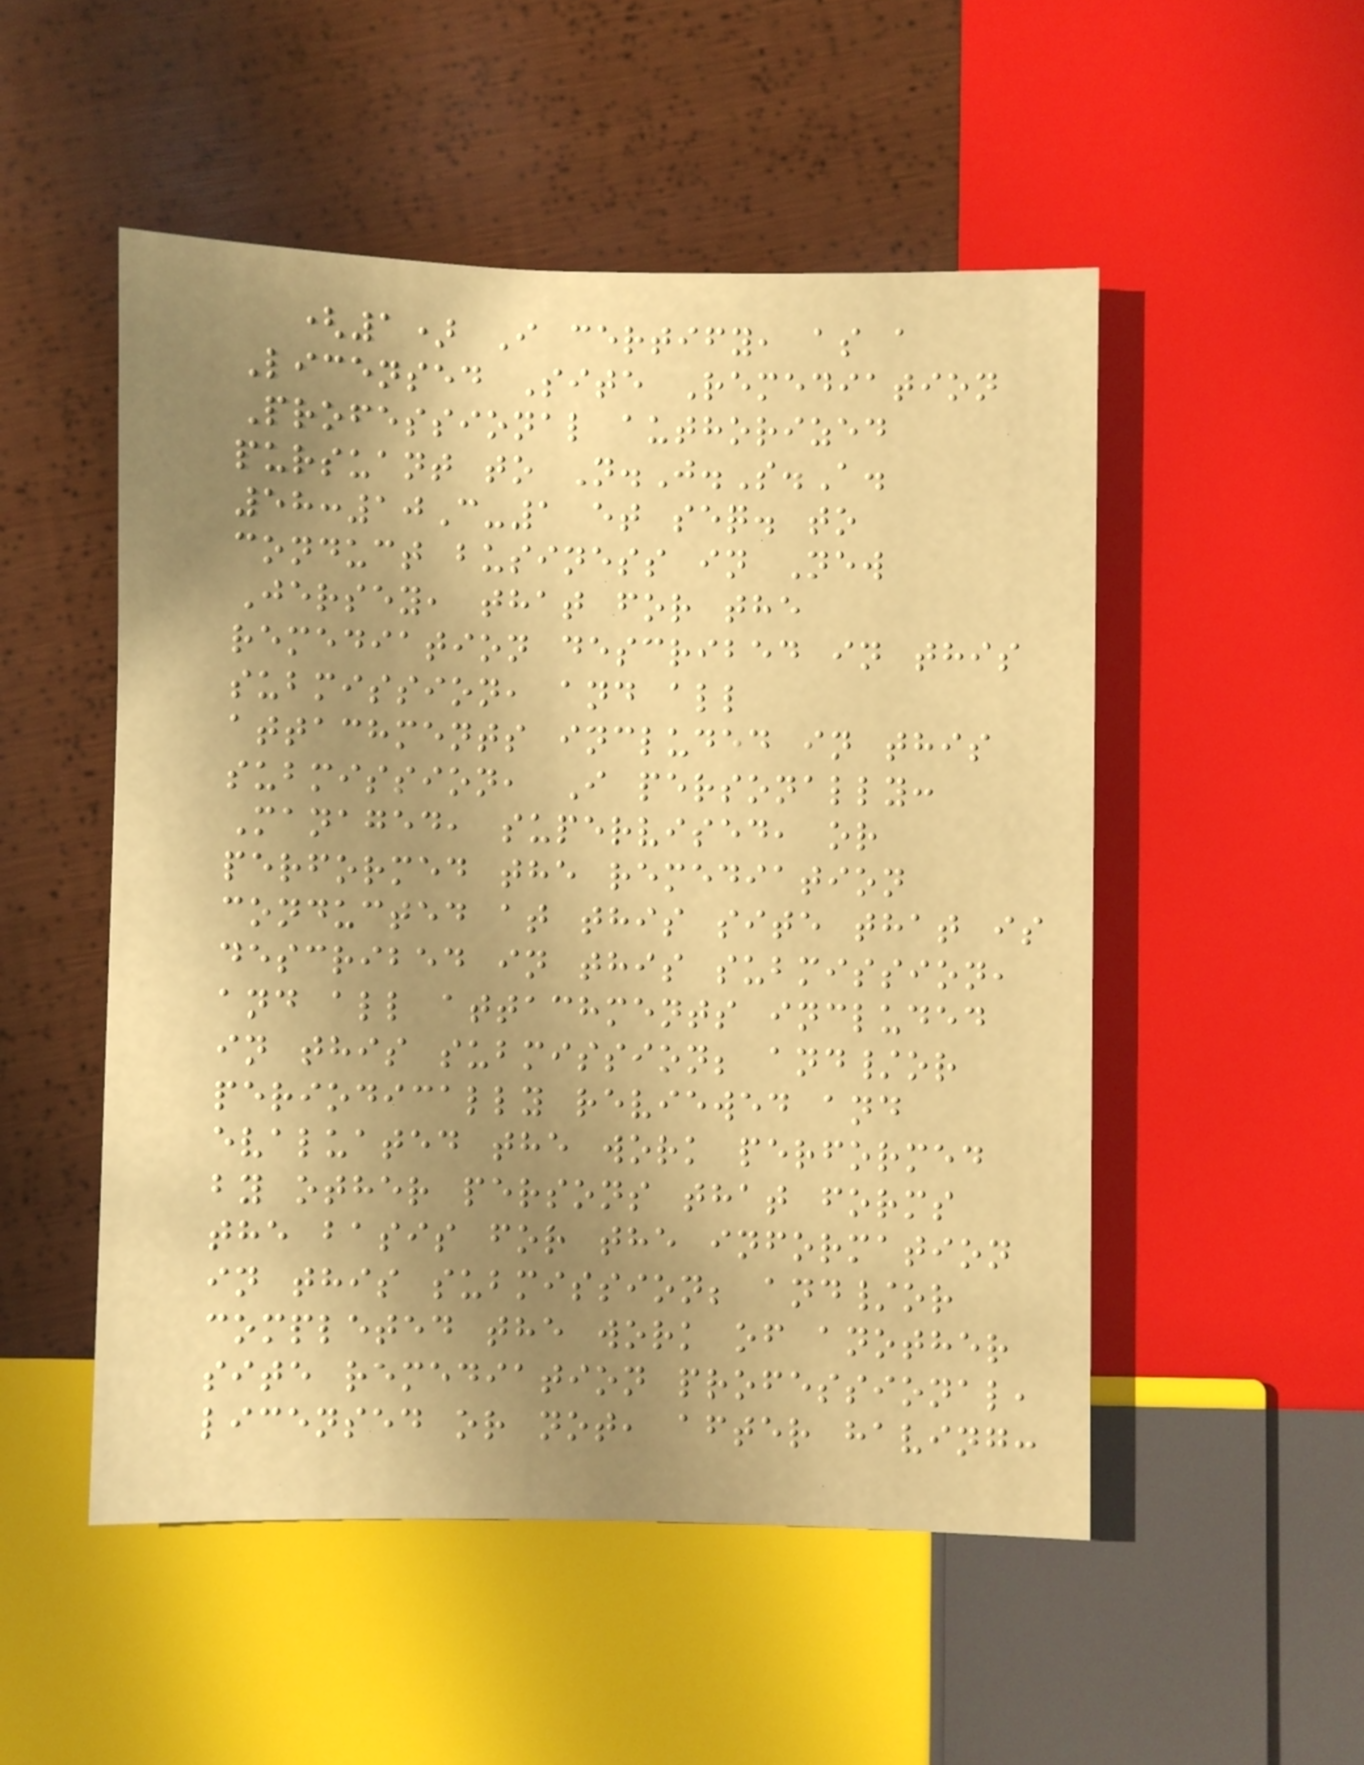(1) I certify, as a
Licensed Site Remediation
Professional authorized
pursuant to N.J.S.A.
58:10C-1 et seq. to
conduct business in New
Jersey, that for the
remediation described in this
submission, and all
attachments included in this
submission, I personally:
Managed, supervised, or
performed the remediation
conducted at this site that is
described in this submission,
and all attachments included
in this submission; and/or
periodically reviewed and
evaluated the work performed
by other persons that forms
the basis for the information
in this submission; and/or
completed the work of another
site remediation professional,
licensed or not, after having:
